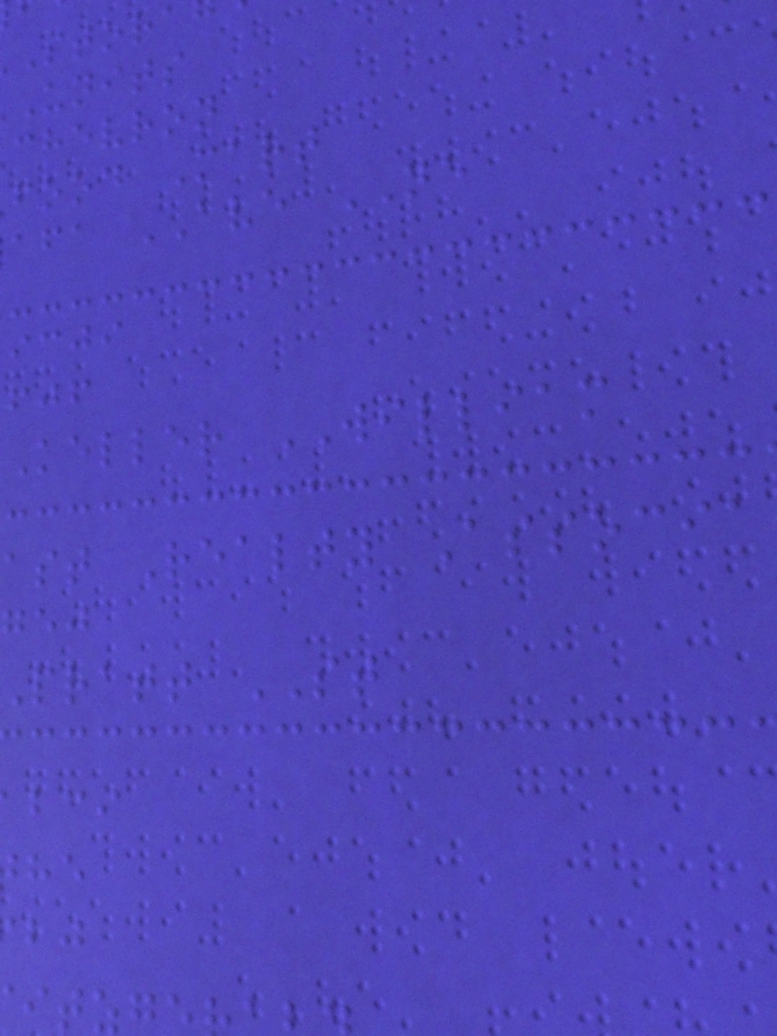units
chevron
food Mart
afa AVE NE
icji
keller WILLIAM
ast Realty Associa
pratt ST
